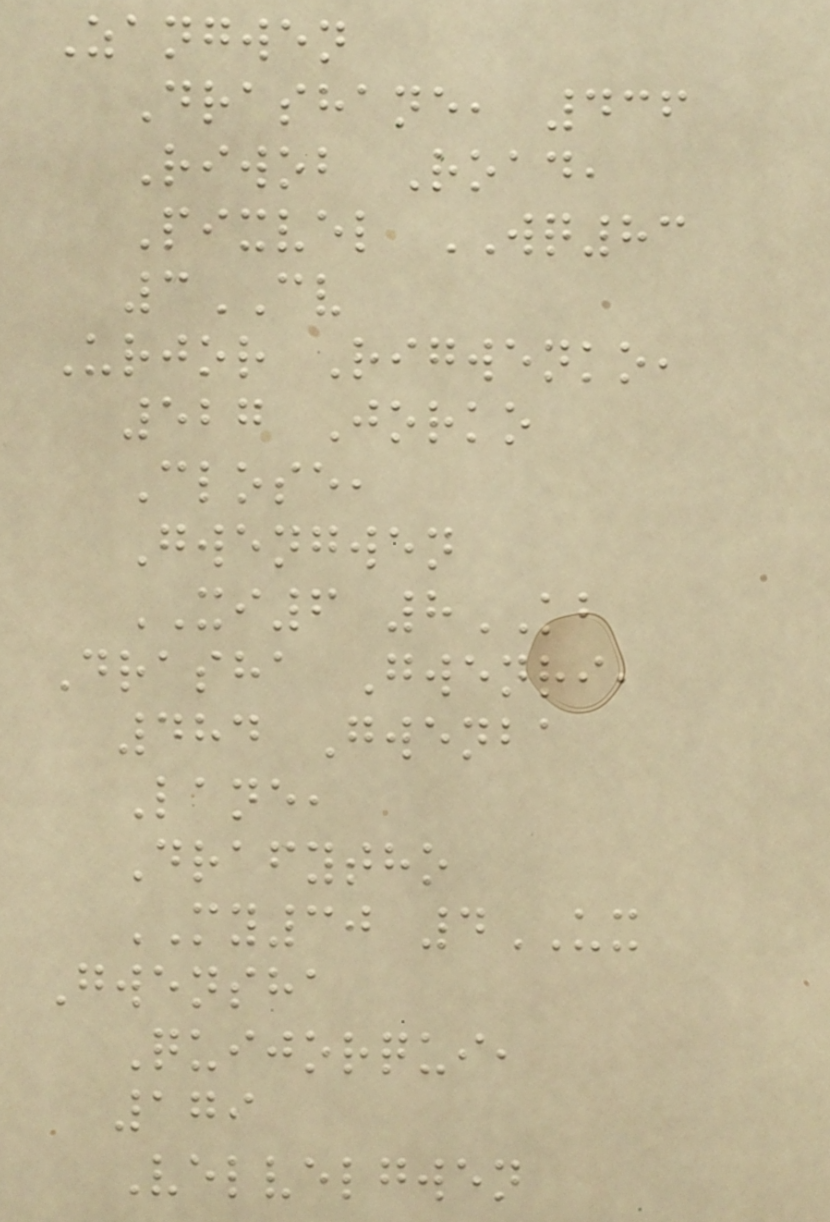Zangwen
Drashane, 436
Riwob Road,
Pixvel WQ83
3CV
Urjor Rigwenko,
527 Jorko
Close,
Gwengwen
XI6 8KB
Drasha Gwenri,
484 Gwenba
Lane,
Drafytho
MY30 4UX
Gwensha
Quijorqui,
179
Velvelgwen
